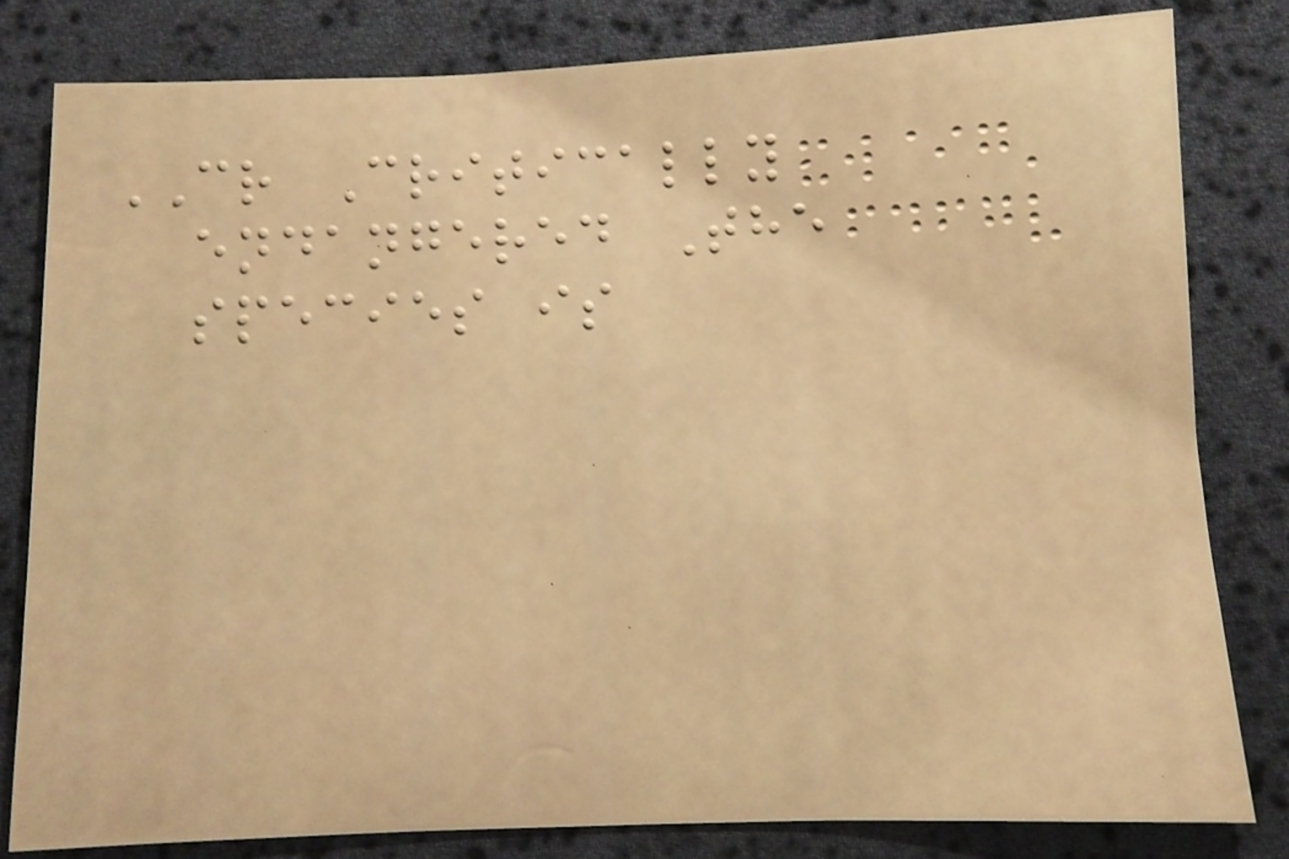CR Critically
endangered The
species is
